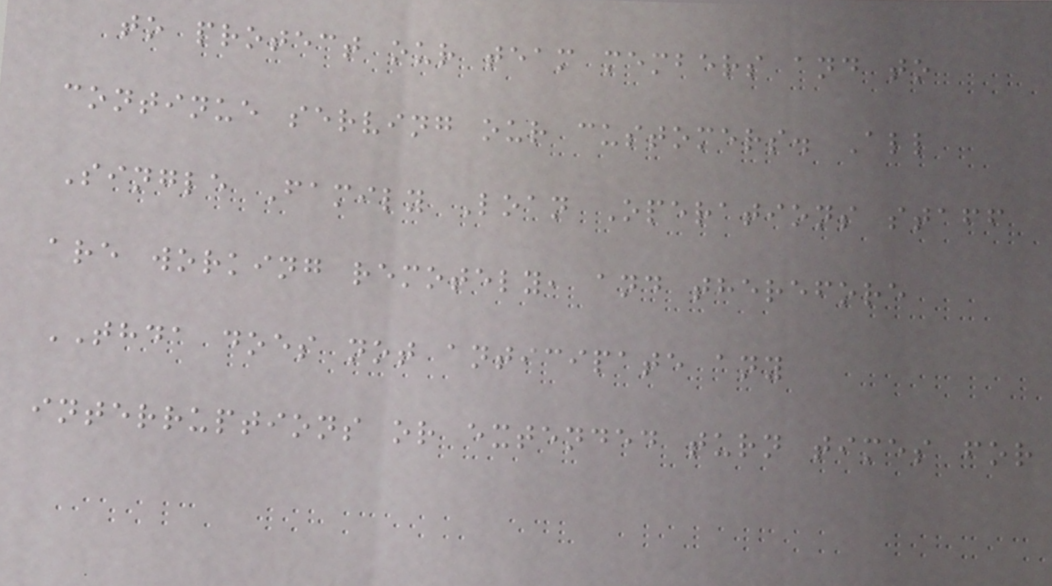to protect our team members and to
continue serving our customers. All
Single Family Loan Operations staff
are working remotely, and therefore
THDA does not anticipate any
interruptions or extended turn times for
